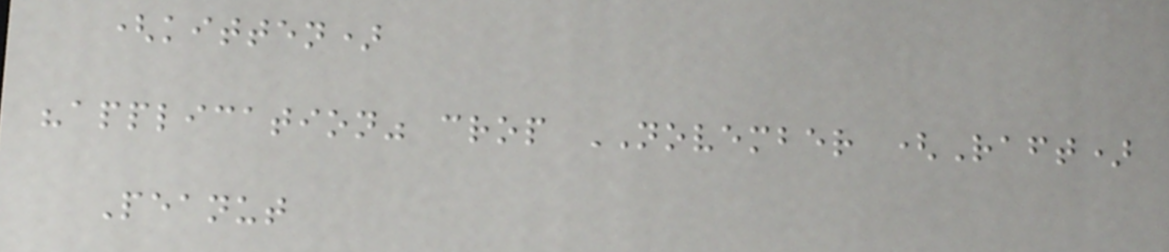(kitten)
"application" crop NOVEMBER (Raft)
Peanut
